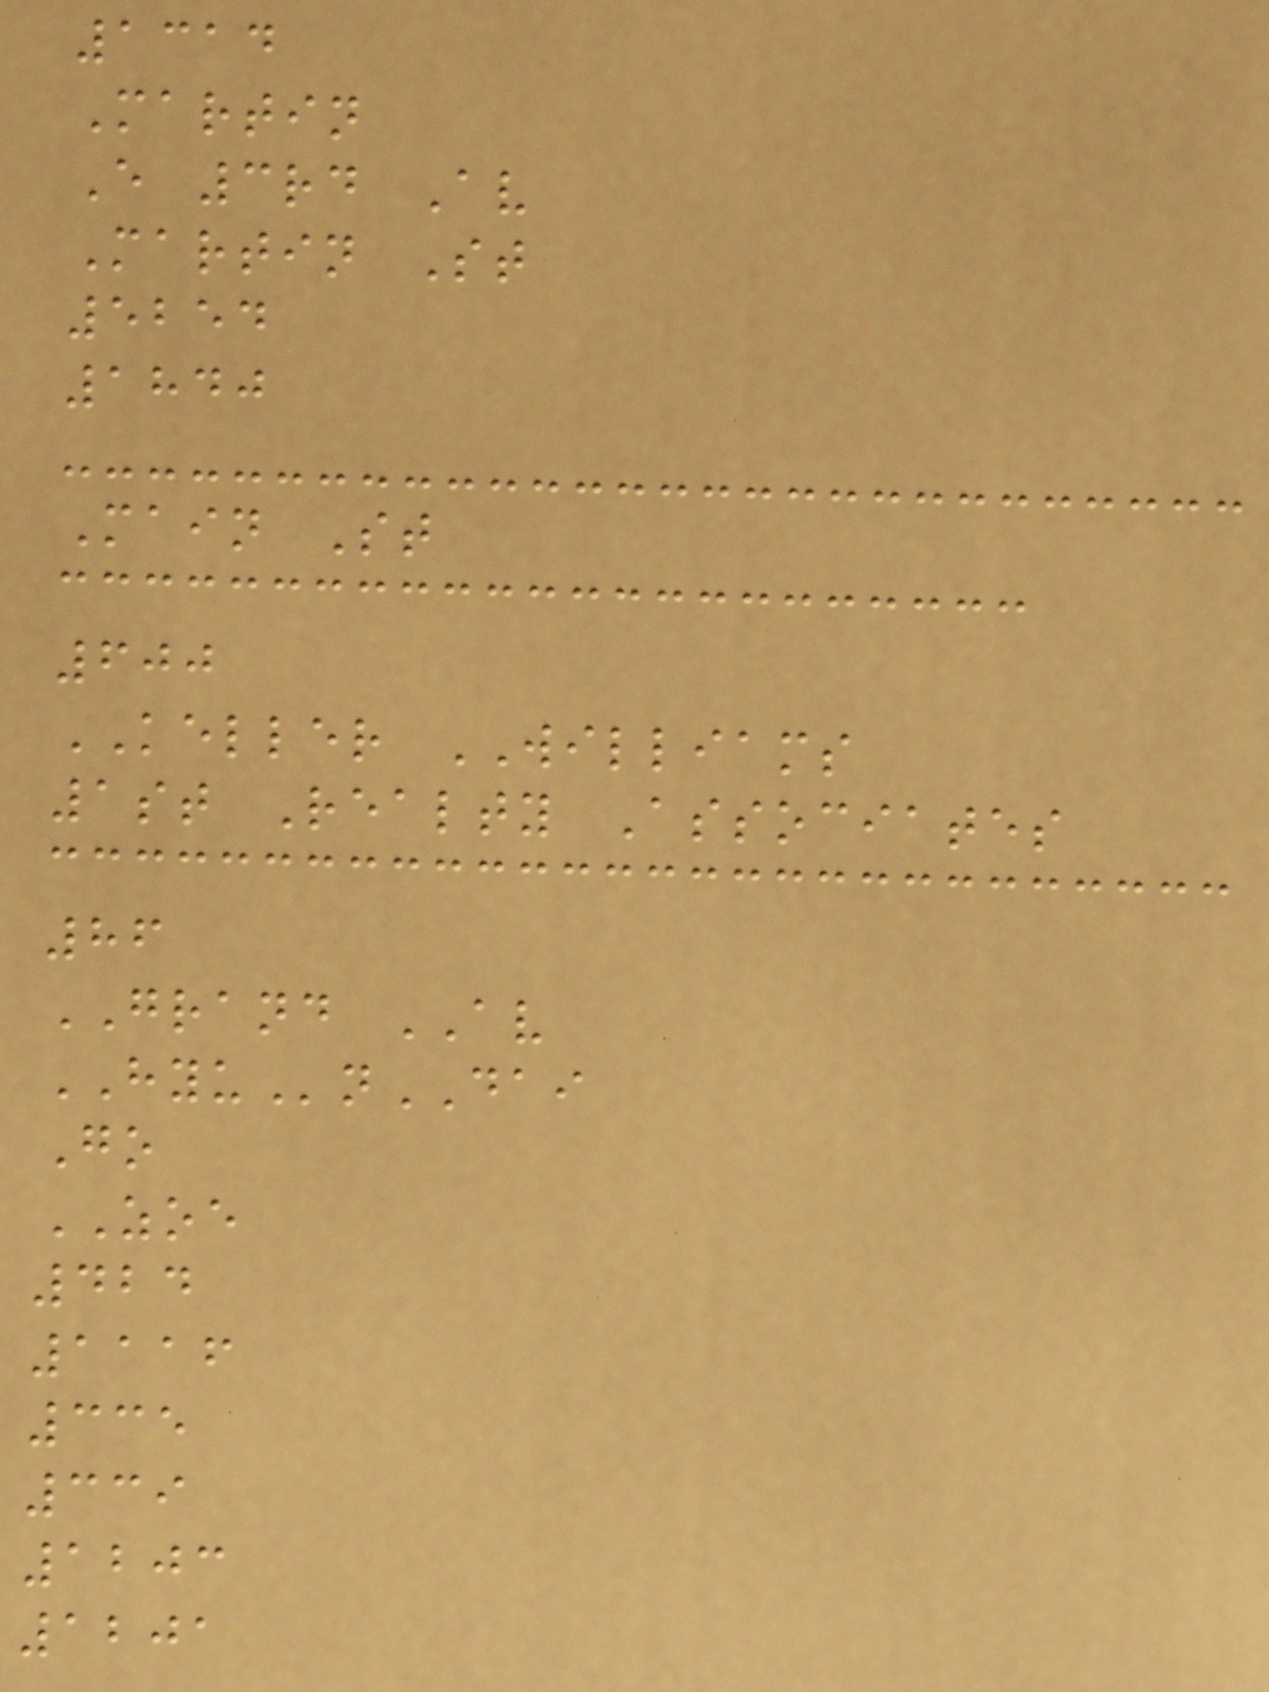1314
Martin
E 3rd Av
Martin St
5254
1840
Main St
600
KELLER WILLIAMS
1st Realty Associates
86
GRAND AV
HYUnDAI
Go
ZOE
424
1116
335
339
1203
1201
